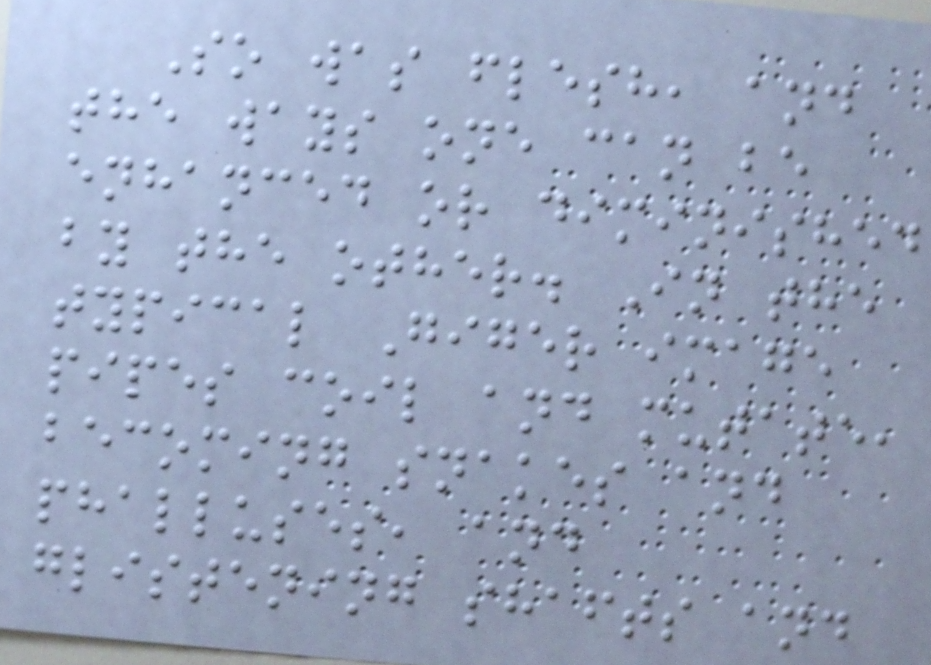So was flesh, and
the ways one can be
enhanced or diminished
by the other. In the
typical Giger image
pipes coil and mutate,
becoming snakes and
phalluses, and
glistening shafts and
